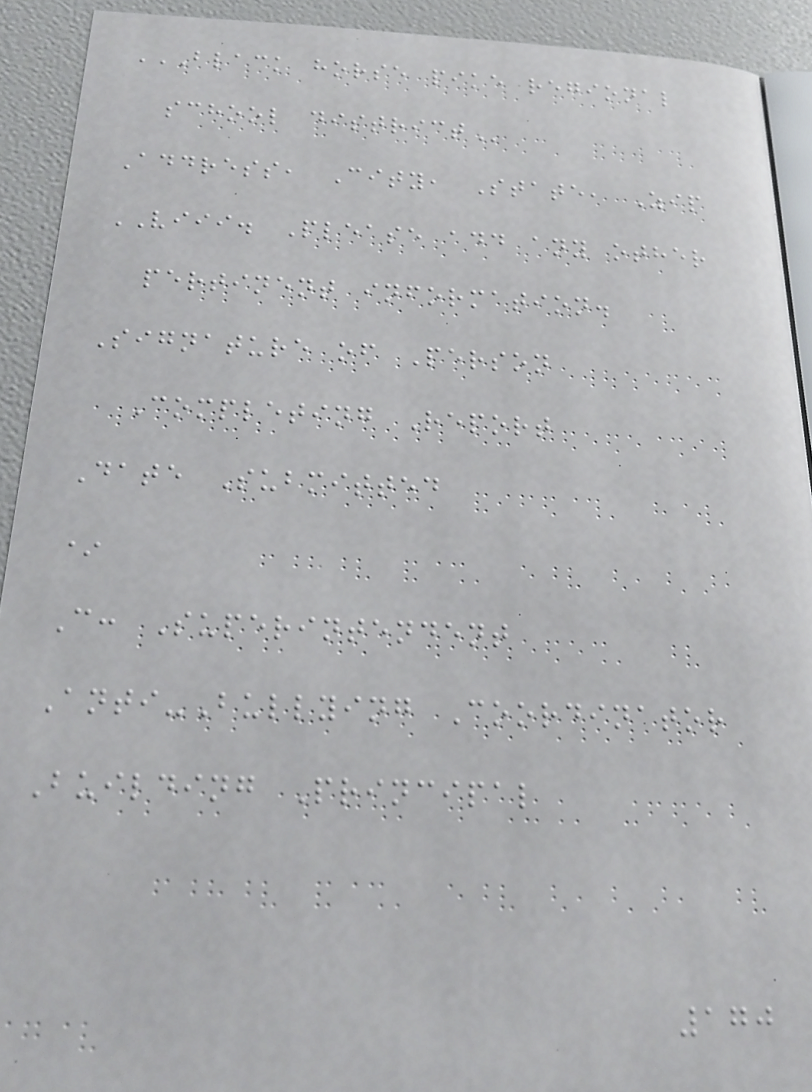BLACK HORSE PIKE REGIONAL
SCHOOL DISTRICT
Address, City, State, Zip
VIII. Please add any other
pertinent information.
Signature of Person
Completing Report
Date Submitted
*
C: Superintendent
Anti-Bullying Coordinator
Building Principal
170
